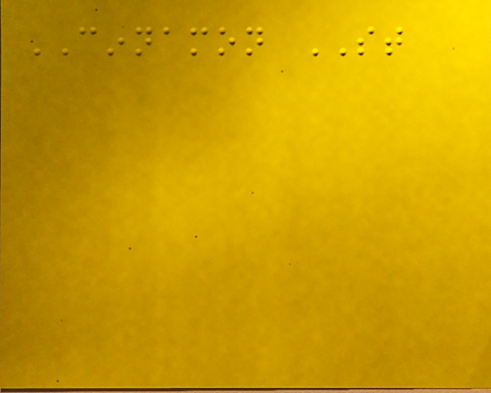CINNAMON ST
